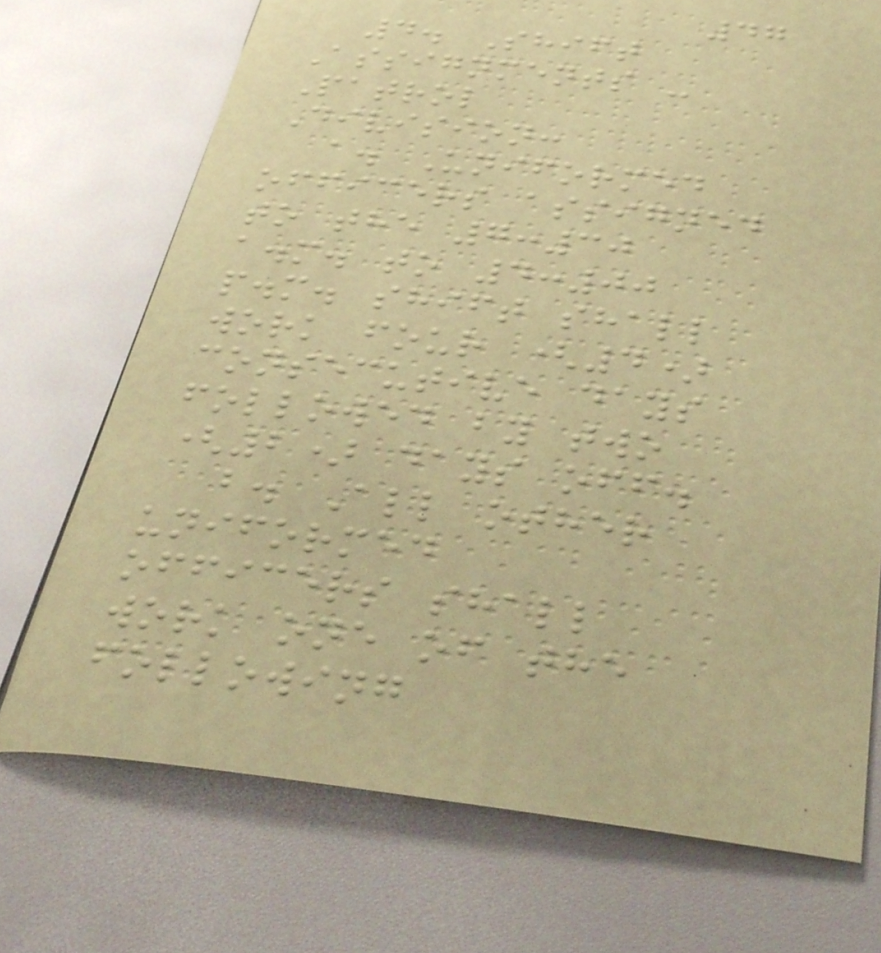47
4. Shift
Assignments -
Patrol
Division:
a. Uniformed
officers assigned
to the 7:30
a.m. to 4:00
p.m. shift shall
work four (4)
consecutive days
followed by two
(2) days off.
b. All other
uniformed
officers shall
work one of the
following
